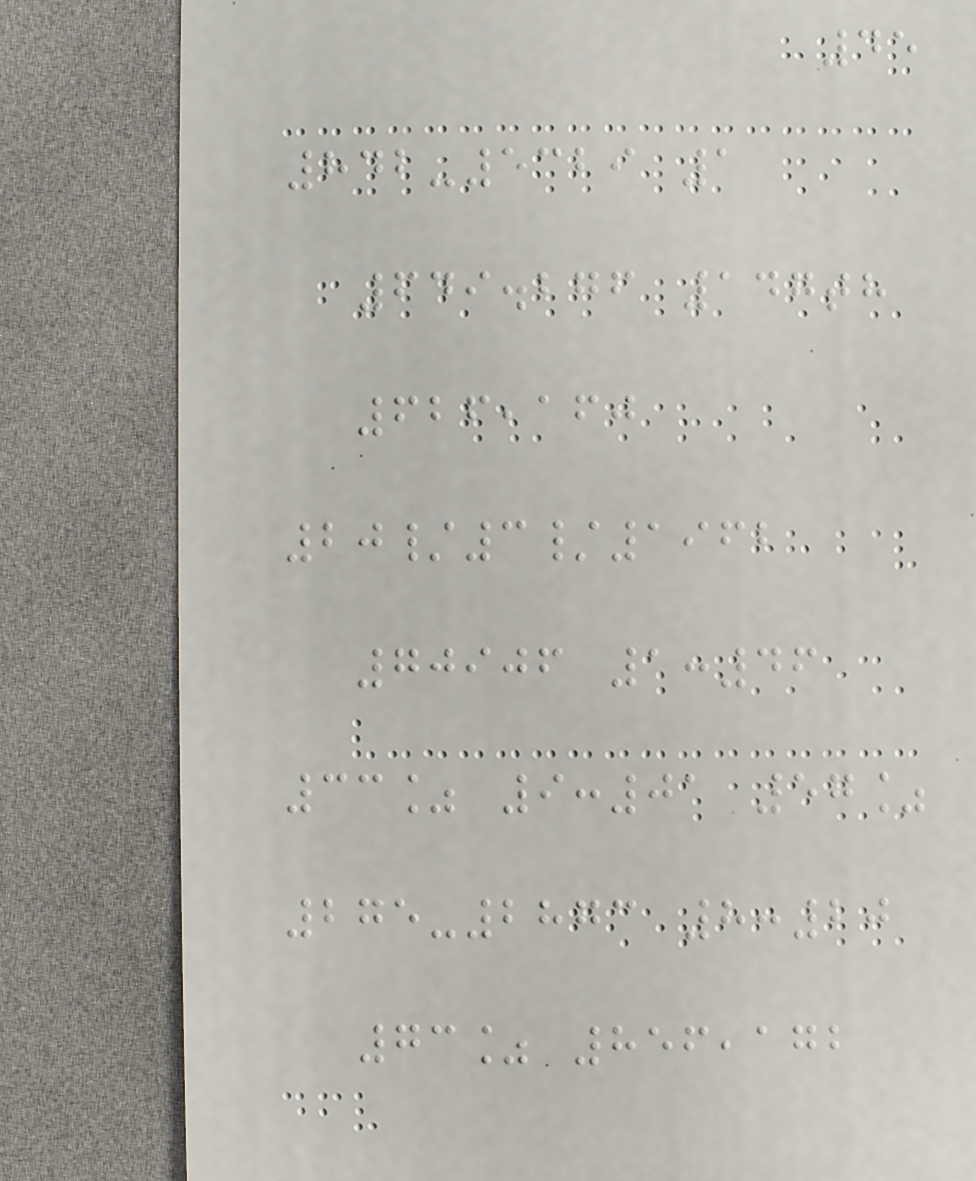45
842-5329 1
649.276 147th
626,160
20/3/1962
70906 1:46
33% 9:01 57%
275-2873 8:20
73% 856,172
